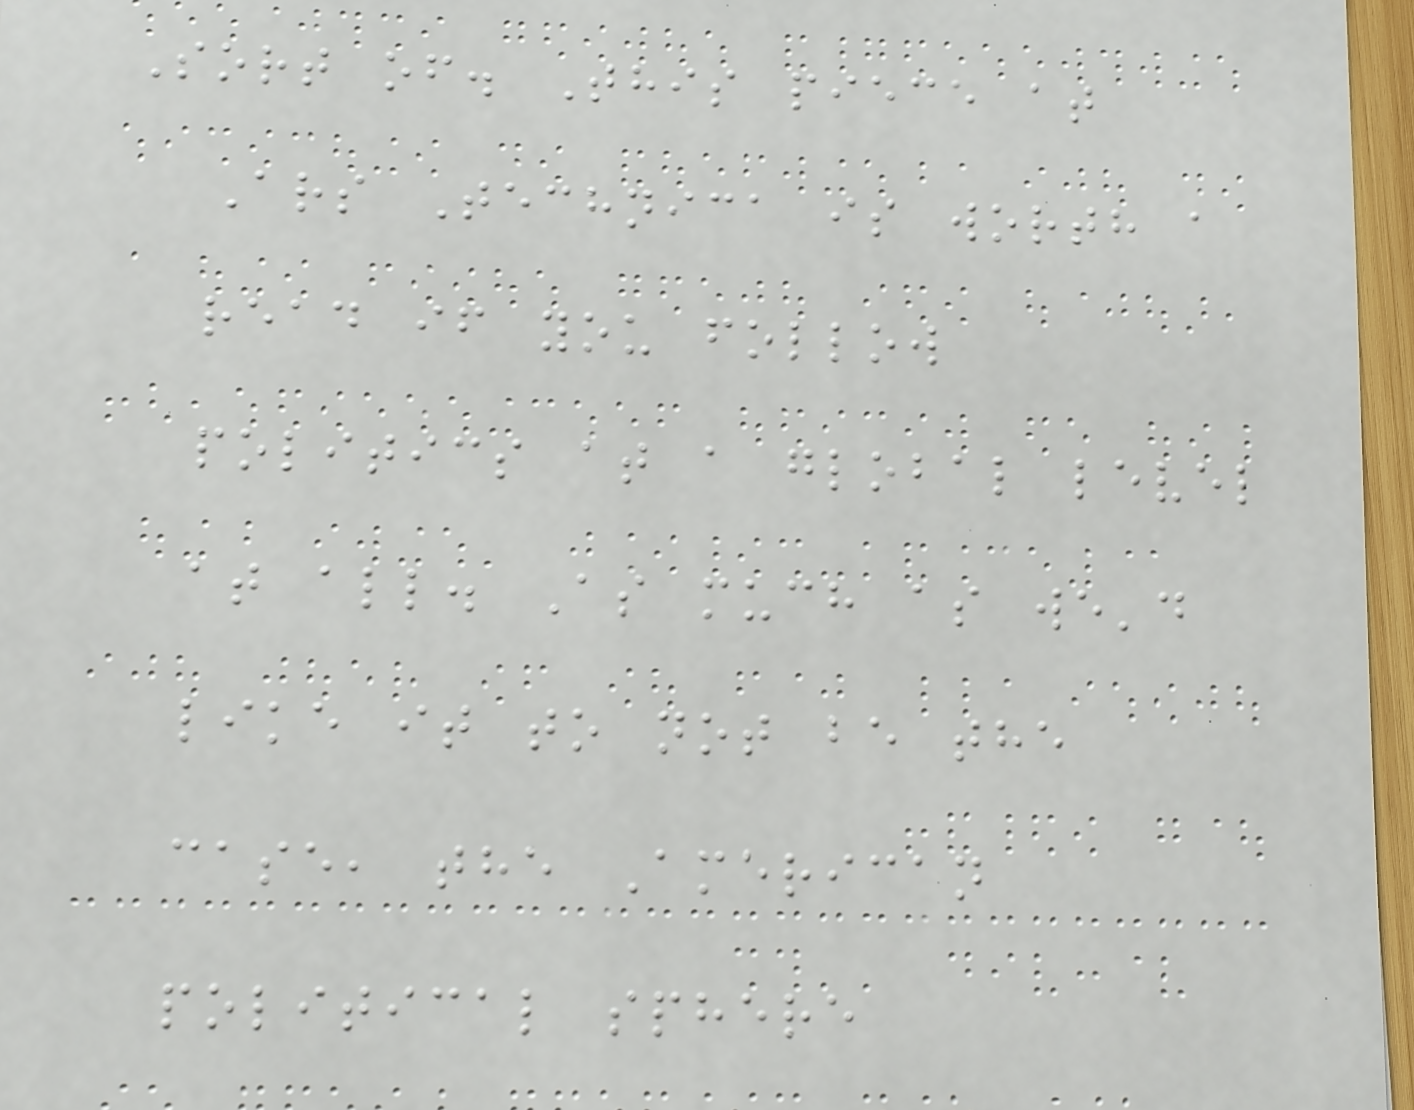Sort of. This piece at
Ars Technica is worth a
read if you follow
politics at a global level
at all. As much as we'd
like it to not be the
case, the American
political sphere
